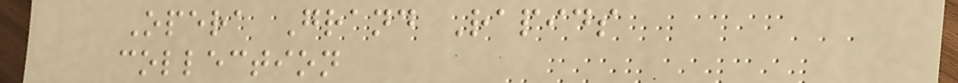Opera Grand Rapids
collection
